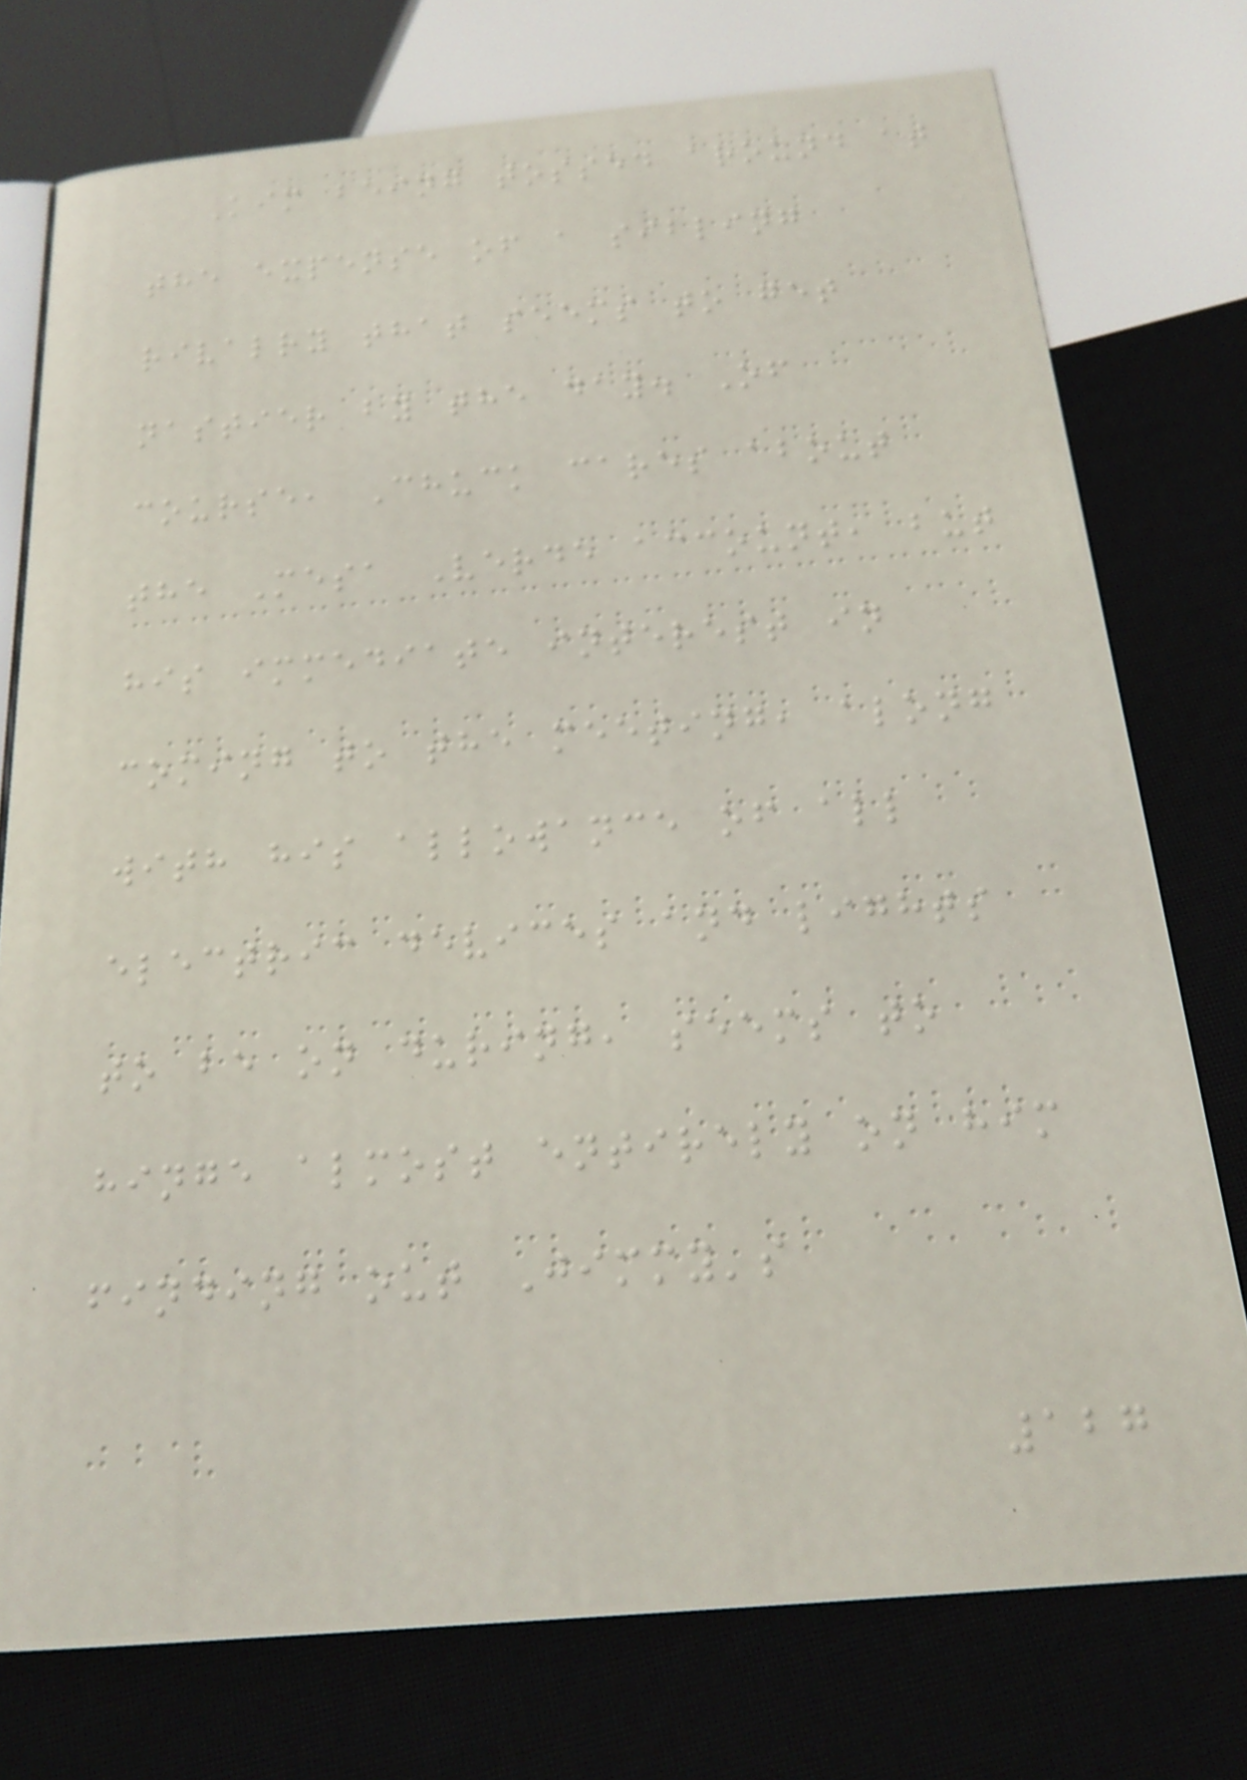Kim being tossed around at
the expense of a sibling
rivalry that seems to get
nastier by the day. Of
course, Chuck cares about
the Mesa Verde account, but
his immediate interest in
coming to the meeting, along
with his allowance of all
electric devices and lights
to be on during, seems to
hinge almost entirely on him
finding out Jimmy's
127
